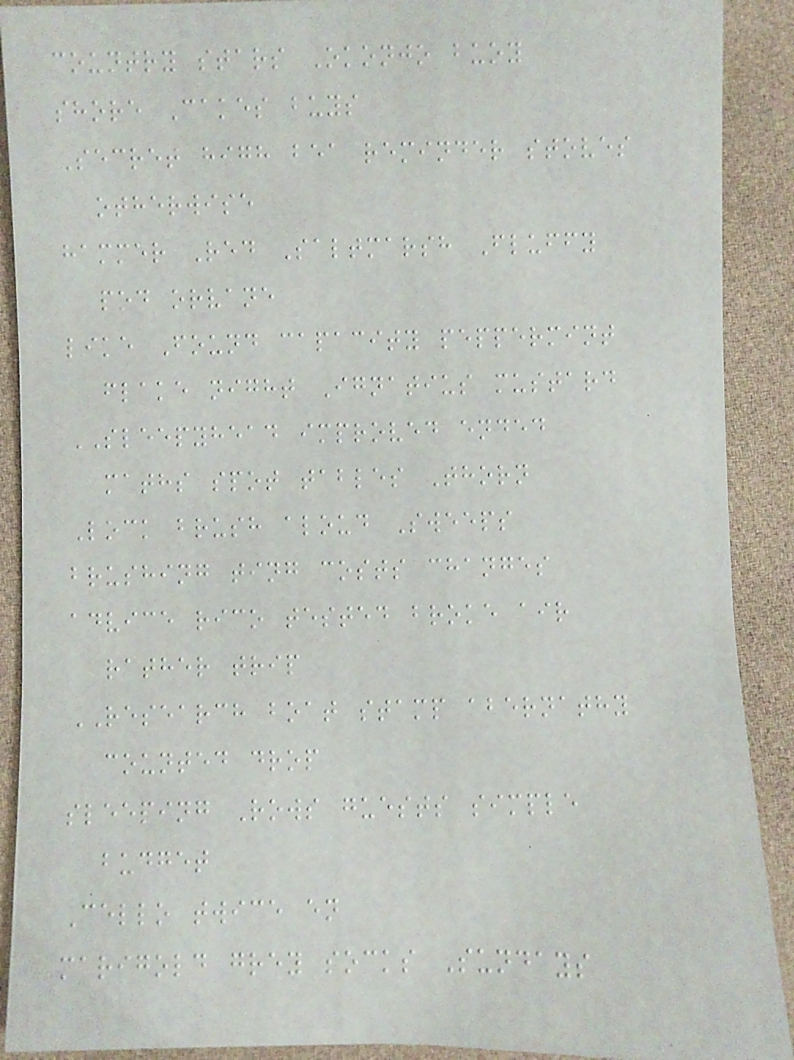country stars Okonjo buoy
shore Cakes buys
Secret high bea reminder stoves
otherwise
hammer Red Saltmarsh Fluffy
pod orvane
like Found capacity peppermint
flake night Ignatius mustard
SLEEPYHEAD improved ended
maths spot tables Thorn
Lock brush aloud Sweeps
brushing ting costs changes
advice rico tested broke air
rather trip
RESEARCH boat stamp abernathy
counted drop
sleeping Rows guests simple
budget
Cello twice en
marigold grey socks Sundays
